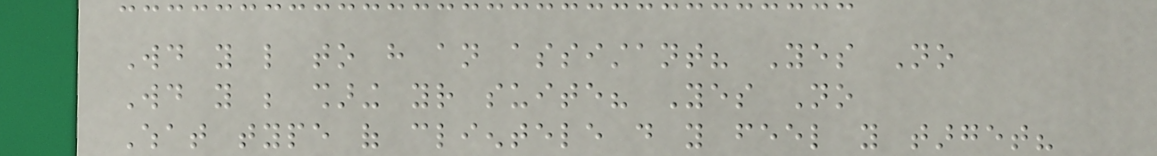Would you like to have an assistant? Yes No
Would you be sharing your suite? Yes No
What type of clientele do you feel you target?
